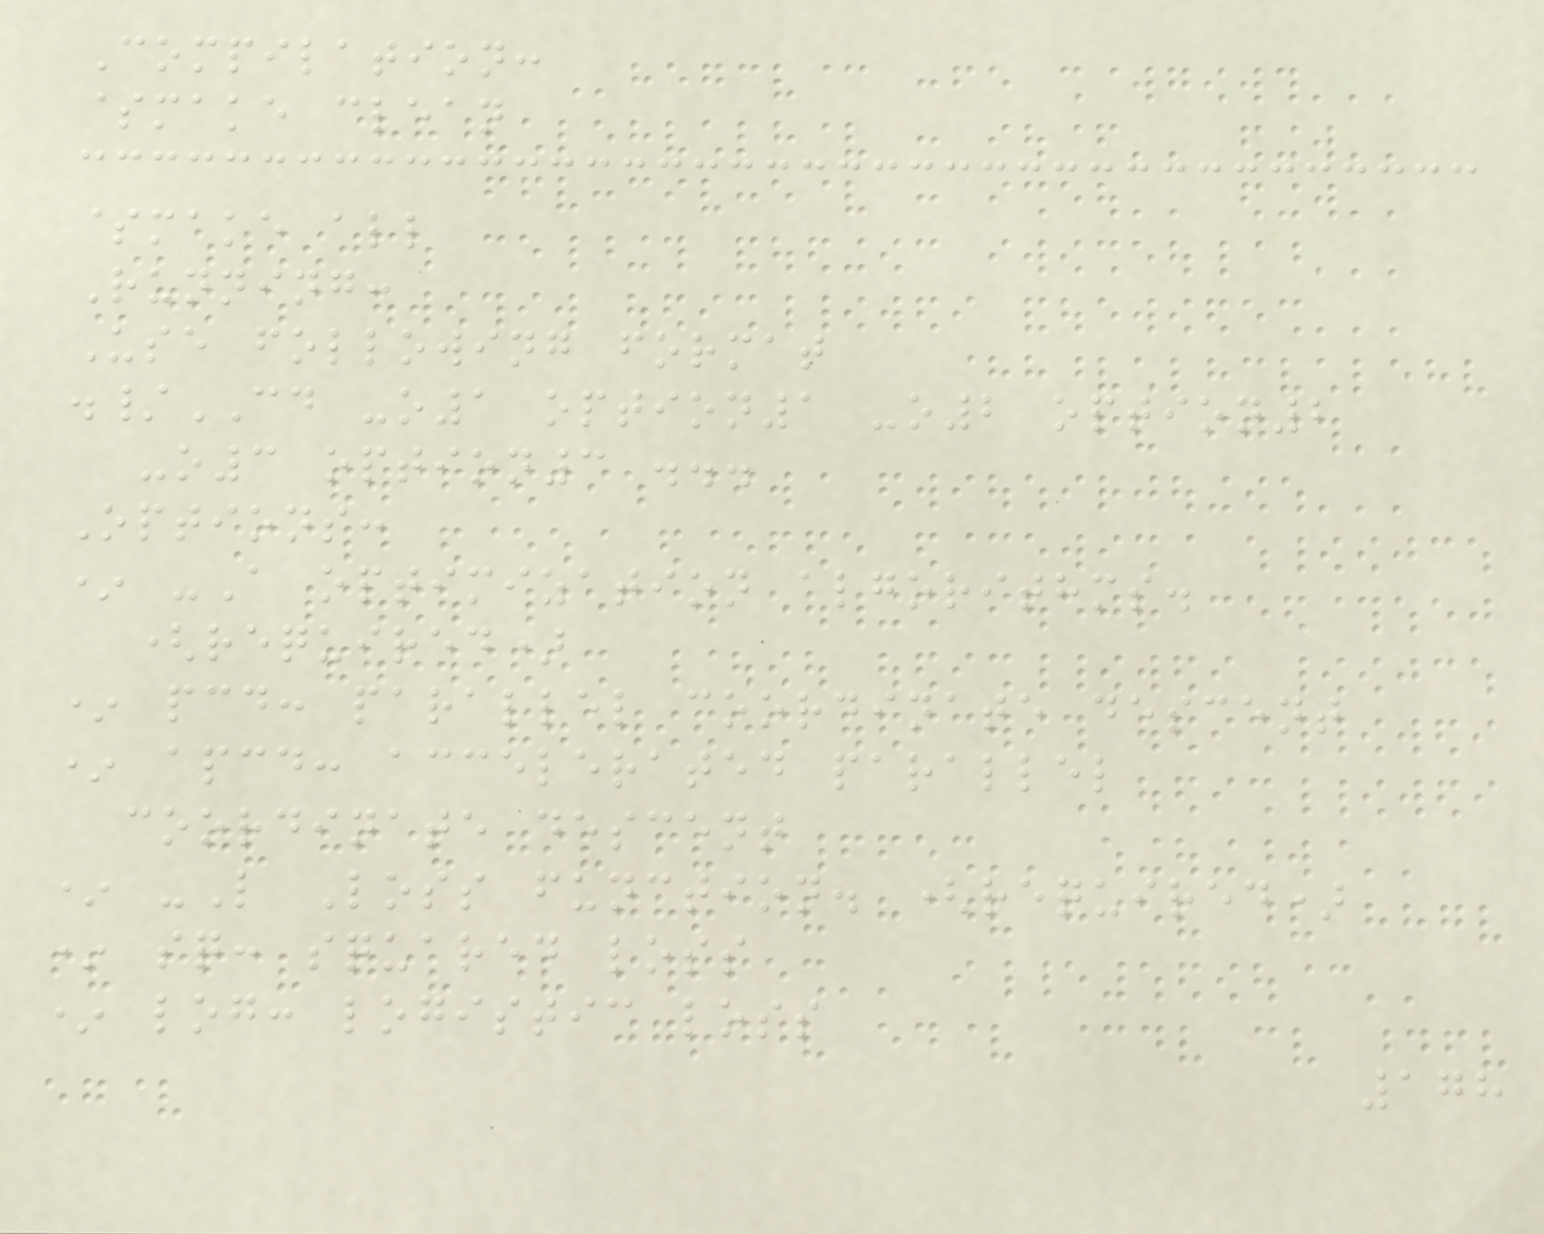Compilation:
$make clean
$make all
Running:
Use following format
./CD -o1 option1 -o2 option2
-o3 option3 ...
Options:
* -A optimization algorithms.
(required)
* pcd: parallel coordinate descent
* apcd: accelerated parallel
coordinate descent
* -L Loss function. (required)
* sq: squared loss
* log: logistic loss
178
